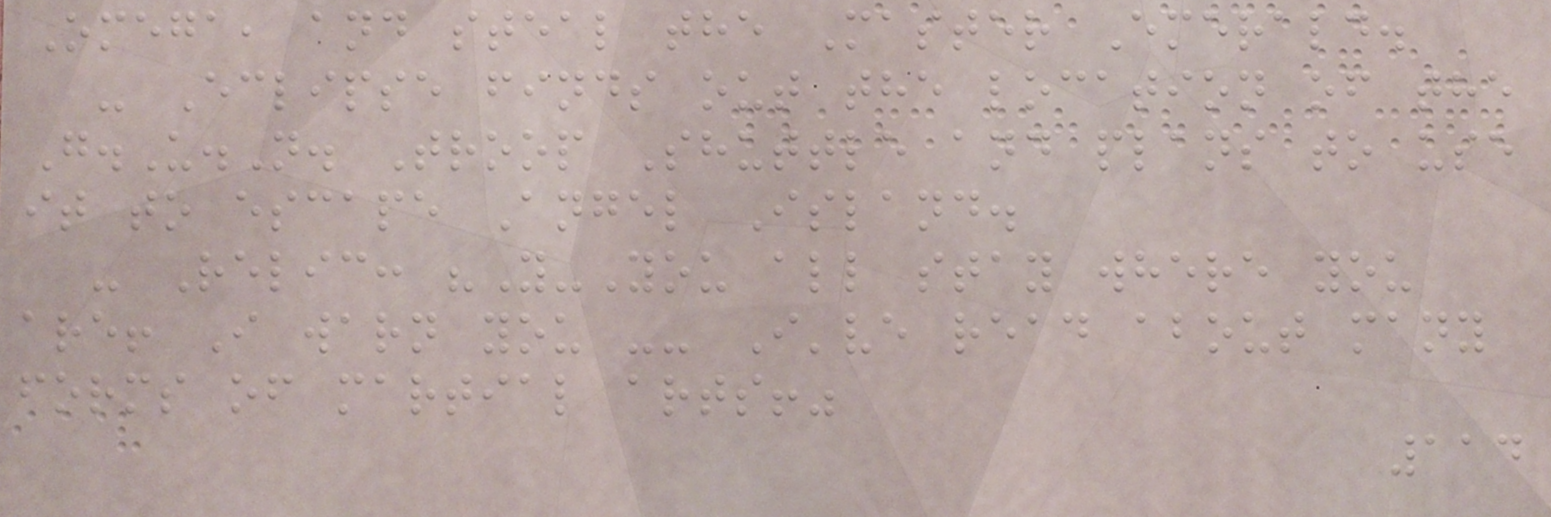Omega, and steal the Master Emerald.
- Eclipse finds out the location of the
G.U.N. Troop Shuttle and plans to use
it to escape Angel Island.
- Relic: "Y-You all stay where you
are! I warn you -- I've read about many
forms of martial arts!"
114
